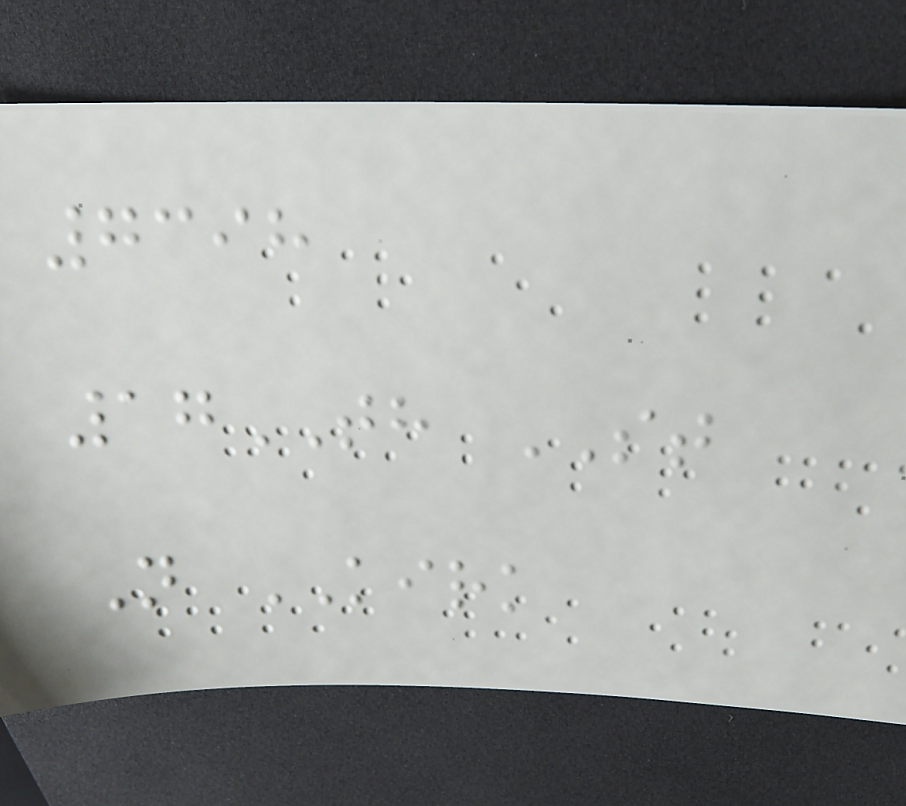7398
17TH ST
N KIRK
